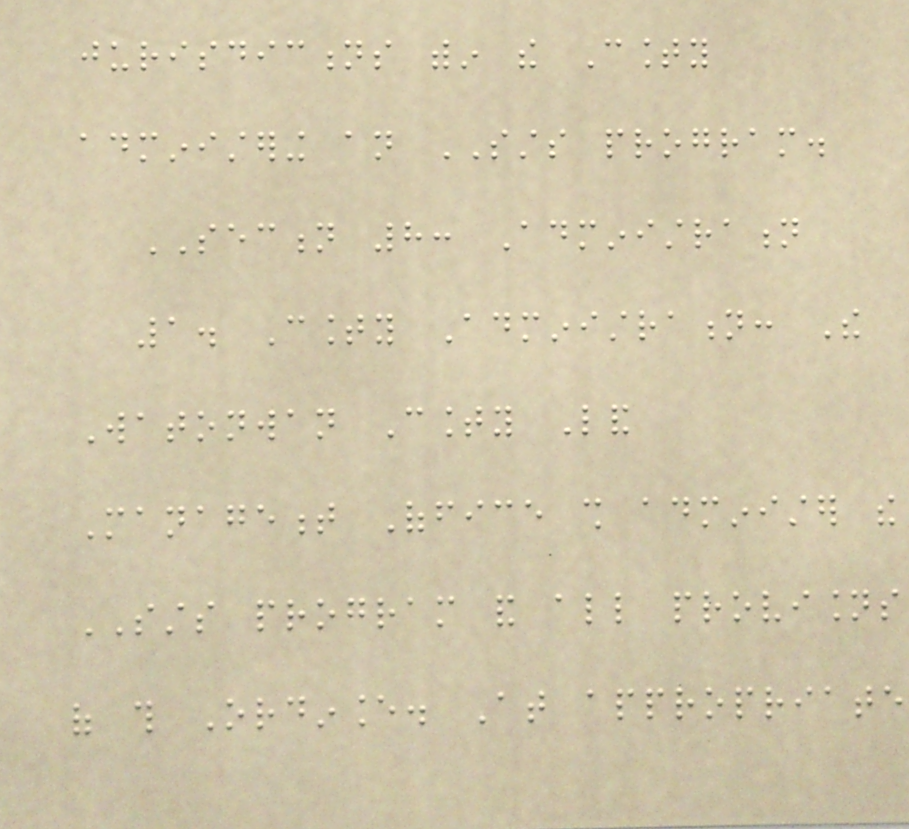jurisdictions within the County
administering an SSTS program.
SECTION 8: Administration
1. County Administration: The
Watonwan County Land
Management Office shall administer the
SSTS program and all provisions
of this Ordinance. At appropriate
